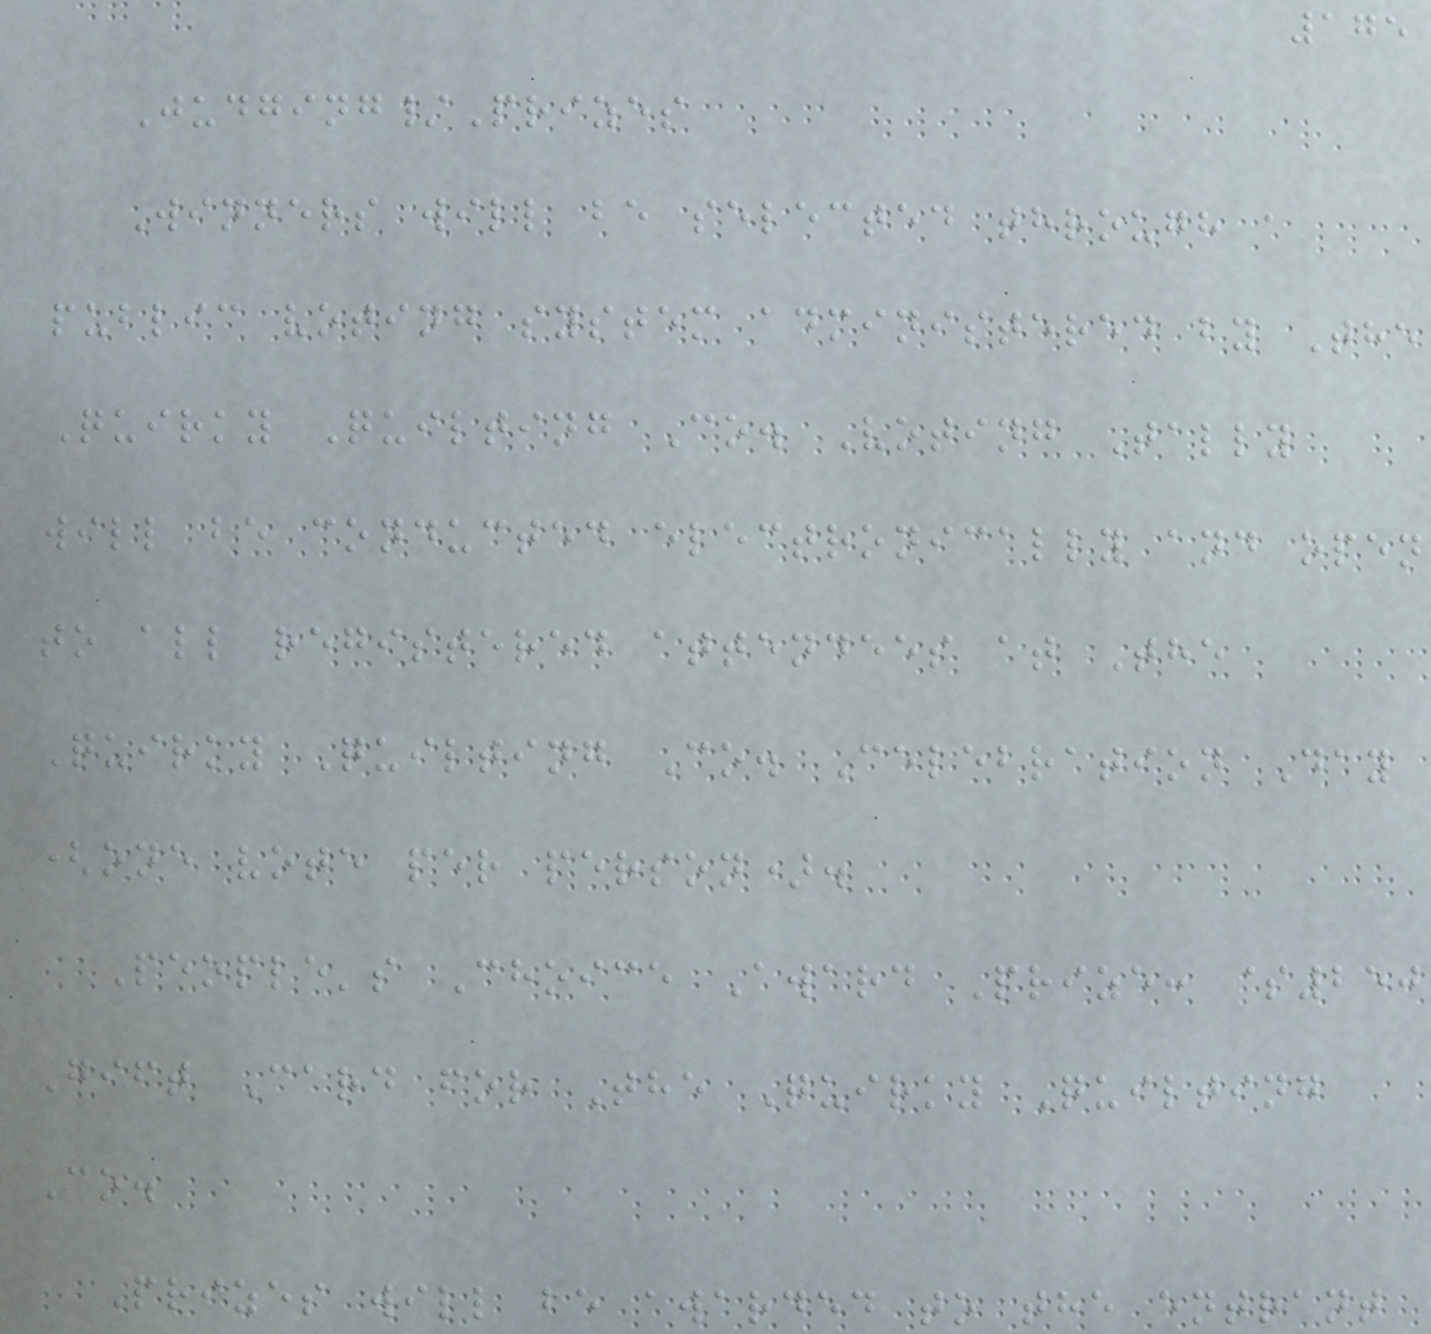175
Judging/Prizes
Winners will be selected through a
public voting system administered by The
Quirky Quilting Co. Voting Tally
will be conducted electronically and open
to all registered attendees at The
Quirky Quilting Co. Celebration Day
(one vote per person).
People's Choice Award Prize: $250
Gift Card for The Quirky Quilting
Co.
Prizes will be awarded to the entrant
